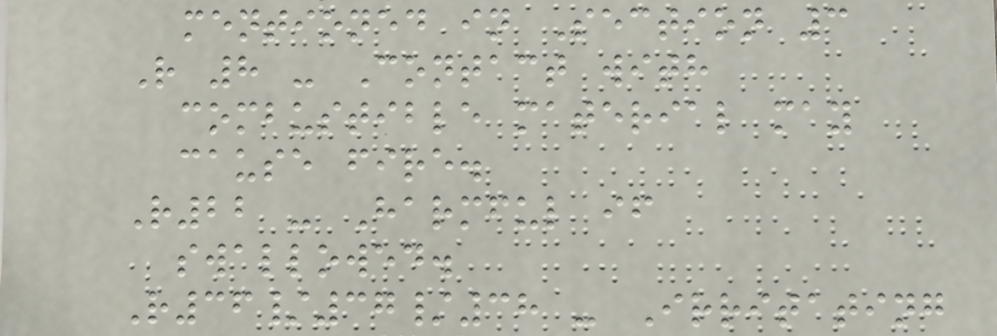mentioned in Section 3
R 8 - Contact with
combustible material may
cause fire.
R22 - Harmful if
swallowed.
R36/37/38 - Irritating
